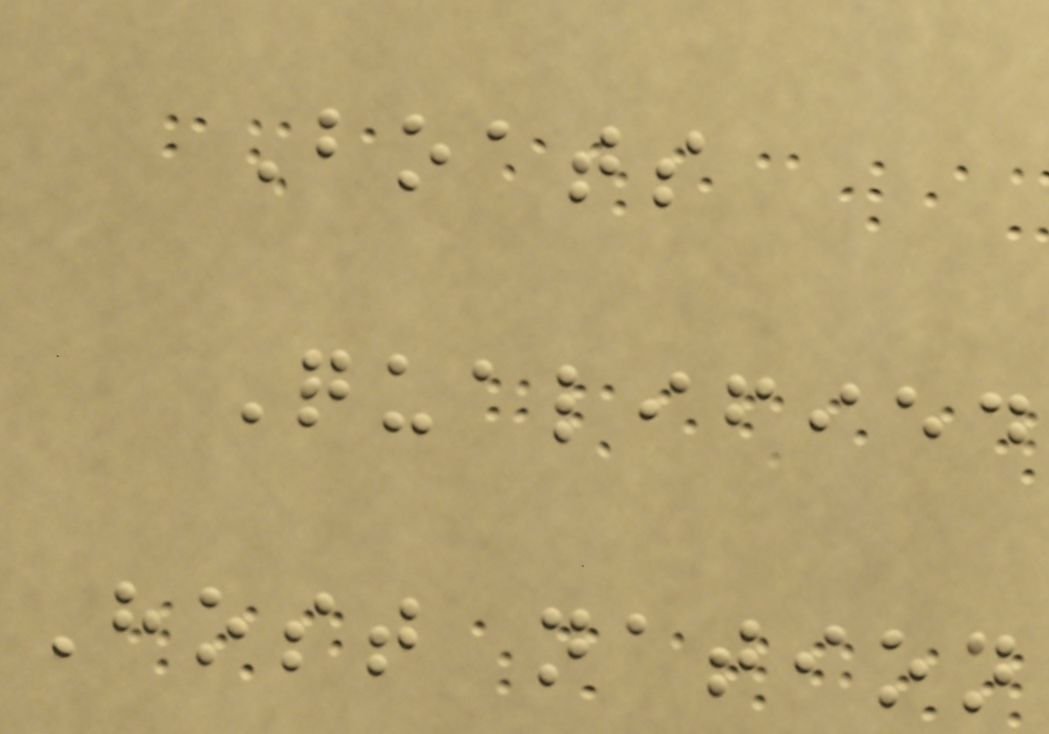Boats
Qualified
Host nation
